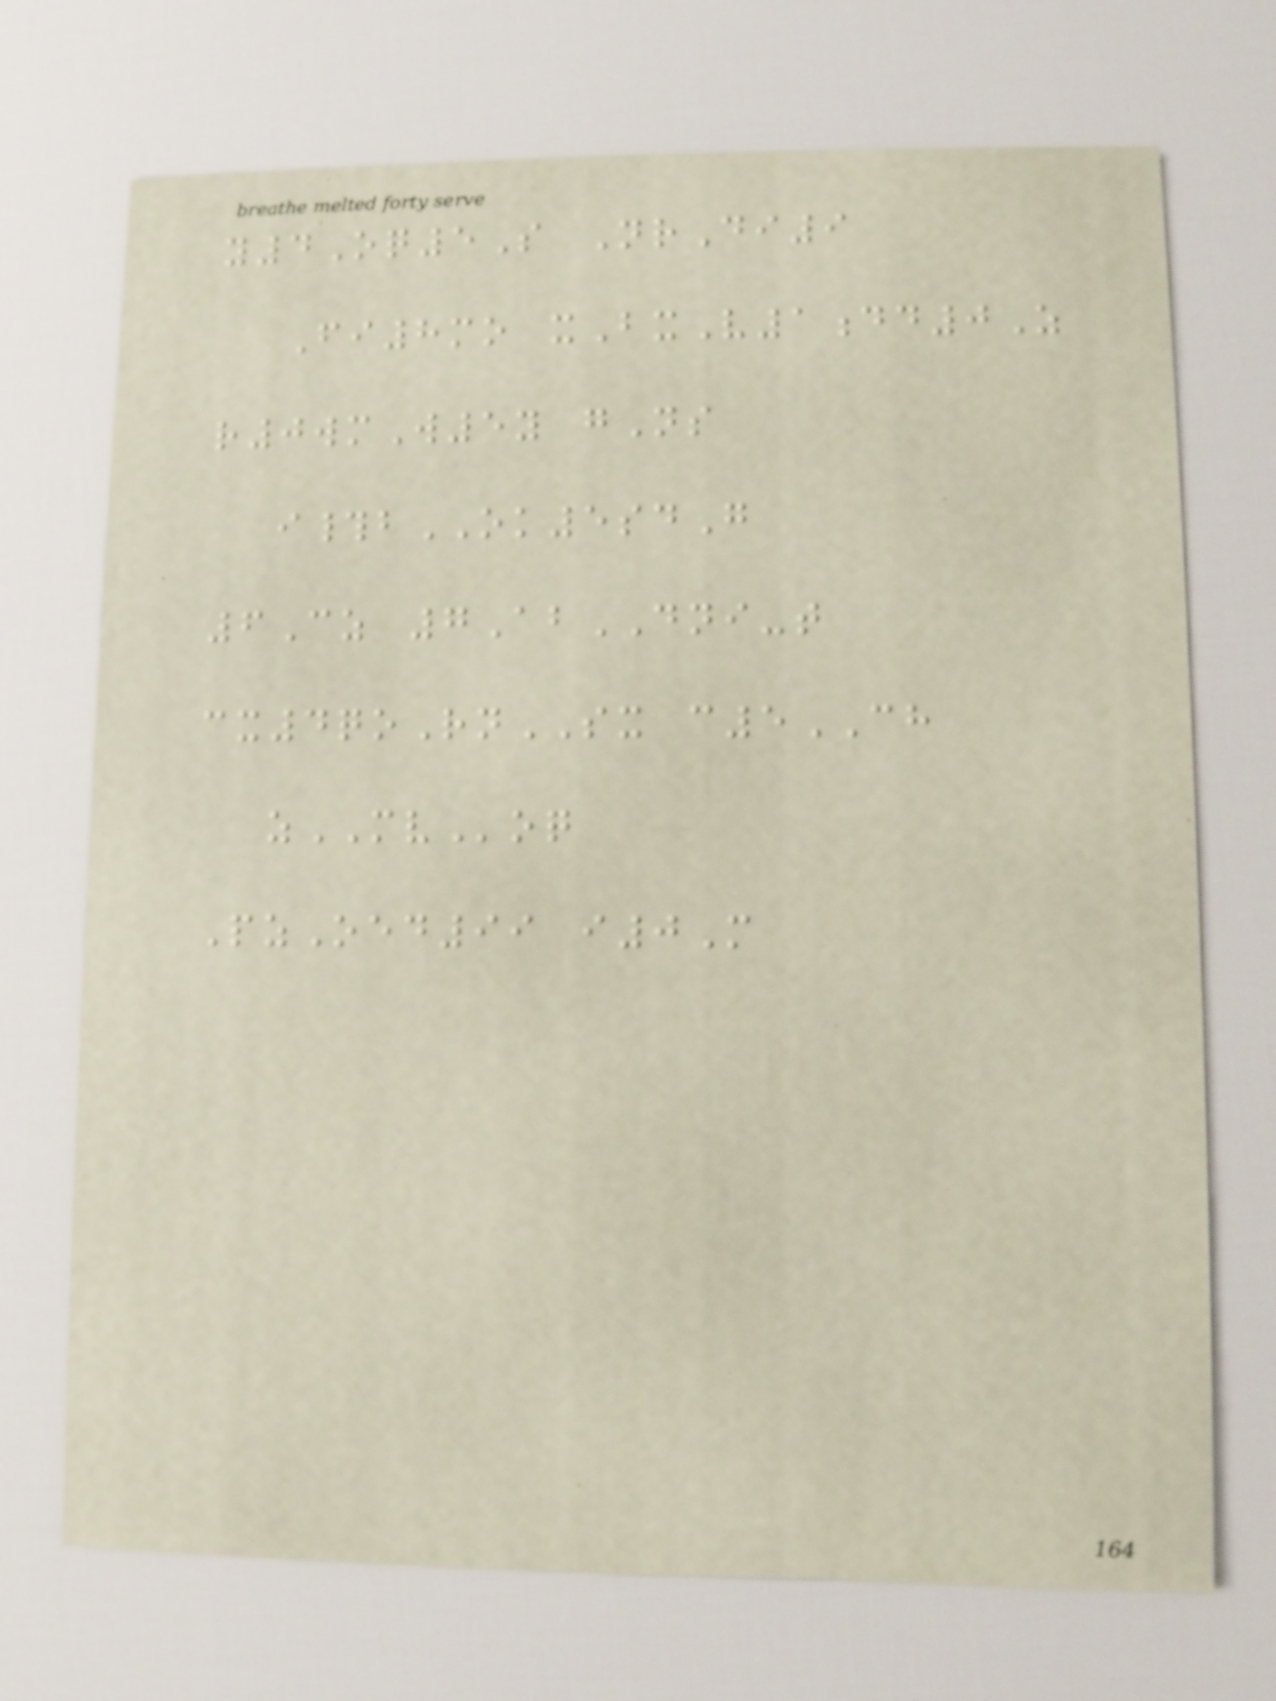y4Oq5S NrDi9
Fi8mo xBxV1dd0Z
r0wmW5y gNs
i#bOK5sdG
6Cz 7AbDNI-t
cx4qoRnSX c5CH
zMVoq
PzOed99 i0M
